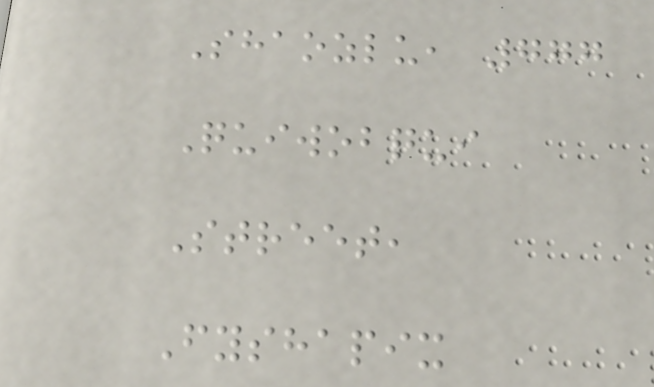Shaozlu, 777
Quiwobqui
Street,
Fyshapix
